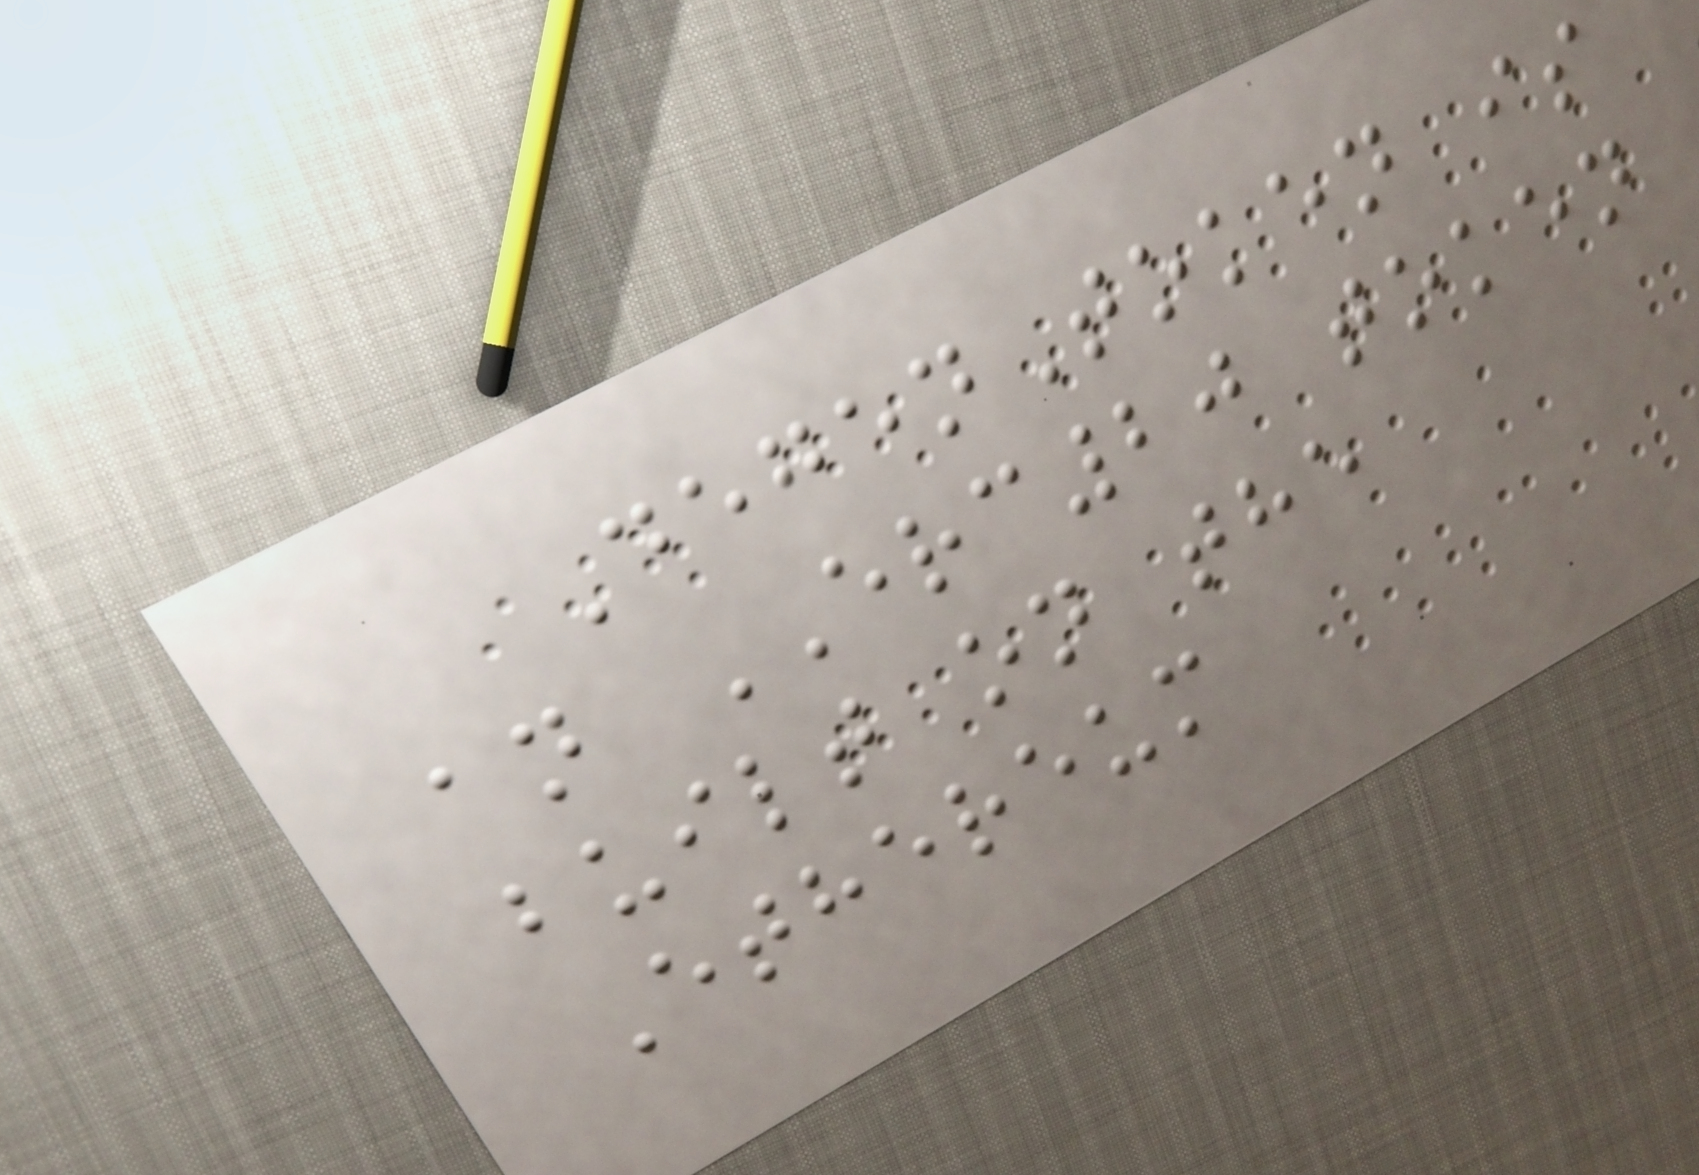DegenToken is
an ERC20 token
built on the
Ethereum
